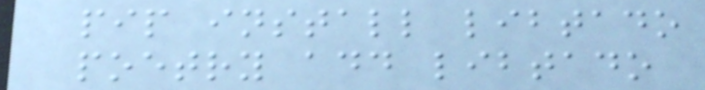pip install libtado
poetry add libtado
